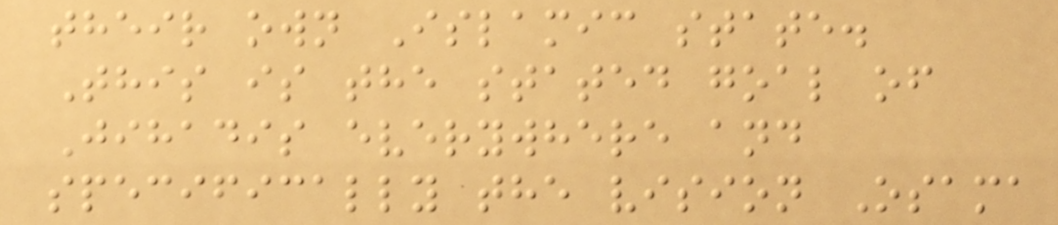their own Islamic state.
This is the stated goal of
Jihadis everywhere and
specifically the vision Osama
